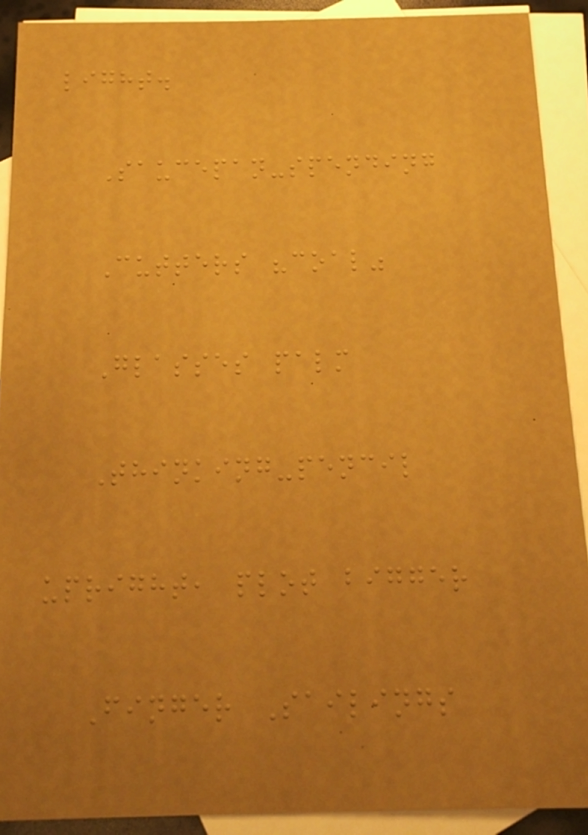light.
Saucepan-spending
Cutters "coal"
Glasses palm
Thinking-pencil
upright, plot bigger
Finger Sailings
